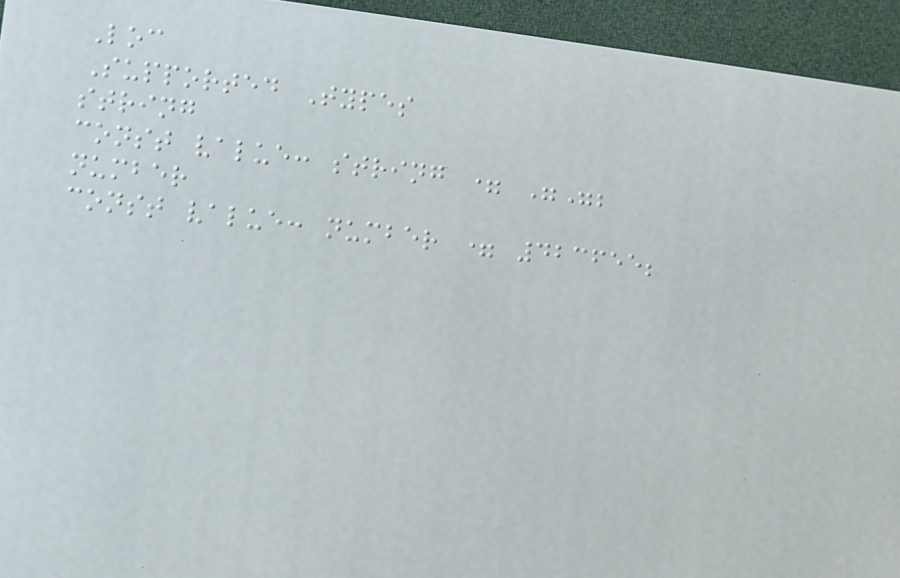Loc
Supported Types
string
const value: string = "";
number
const value: number = 423655;
